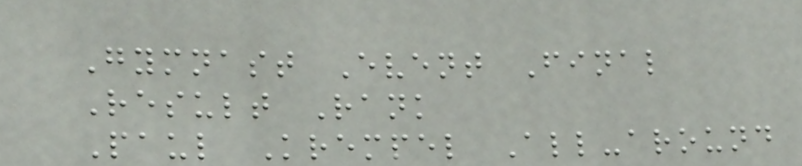Gymnast Event Final
Result Rank
Paul Krempel All-around
